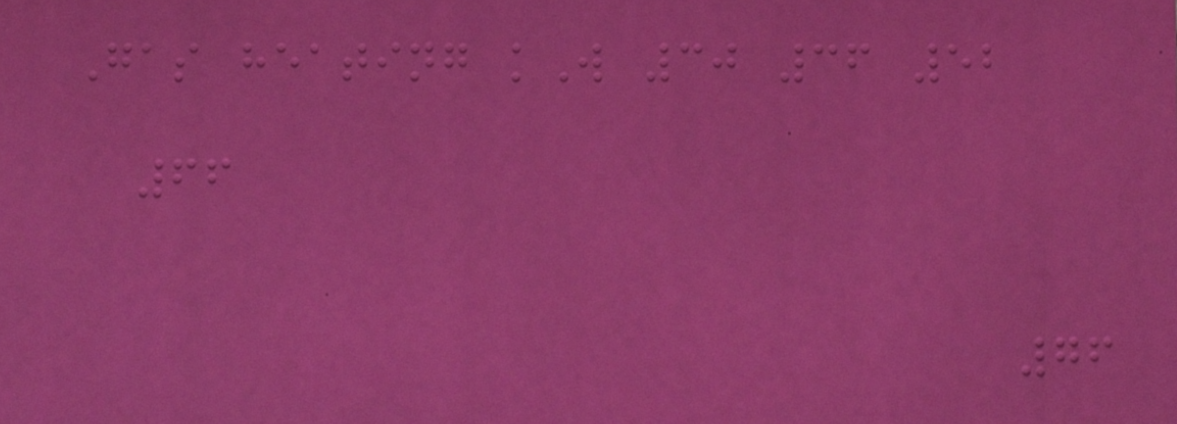Gas heating kW 30 36 52
66
76
